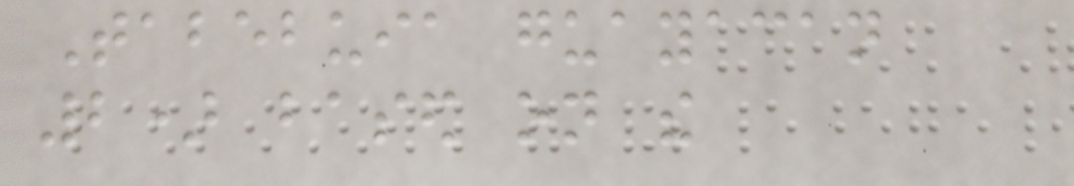Tabebuia guayacan
2) based on the
